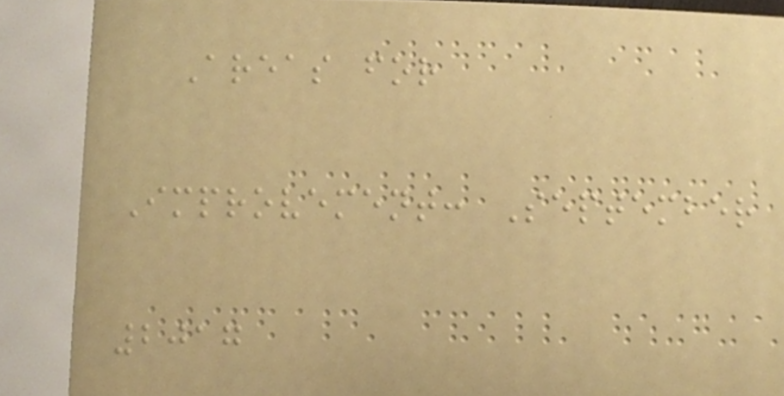Areas for
Improvement: September
2017
